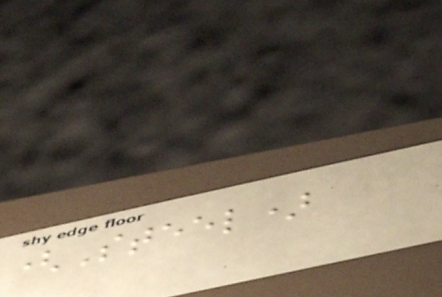(Steel)
